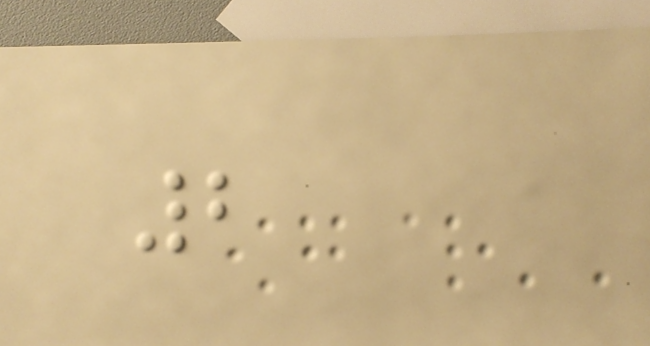2
